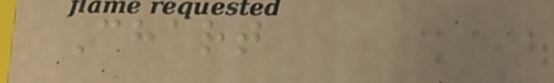Chart
